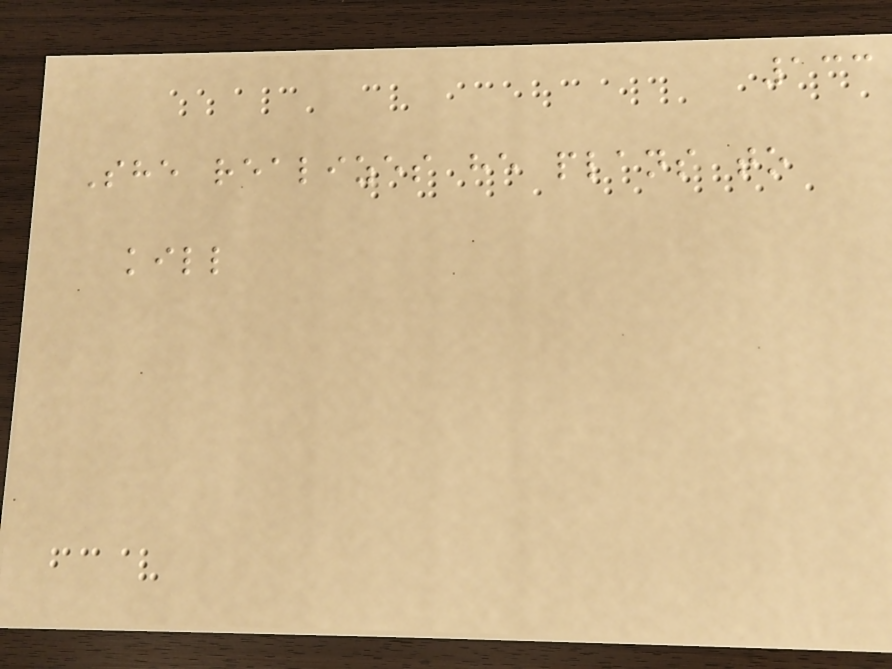133
She realizes he plans to
kill
